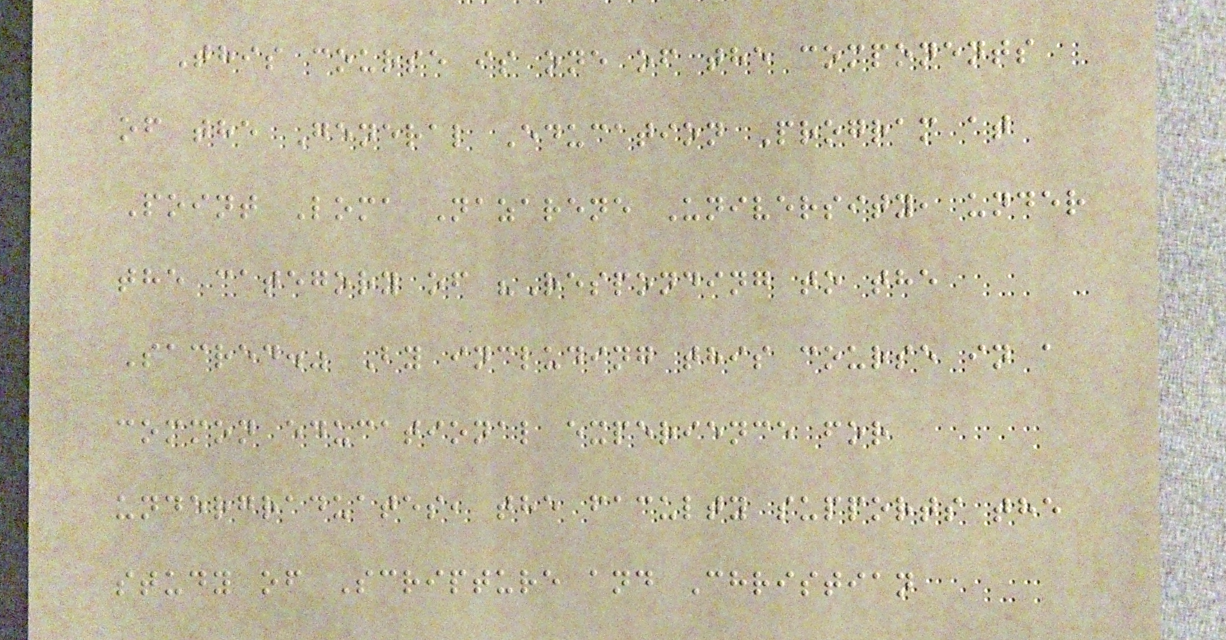This course is one of the components
of the General Education Program at
Point Loma Nazarene University, under
the category of "Responding to the
Sacred." By including this course in a
common educational experience for
undergraduates, the faculty supports the
study of Scripture and Christian
